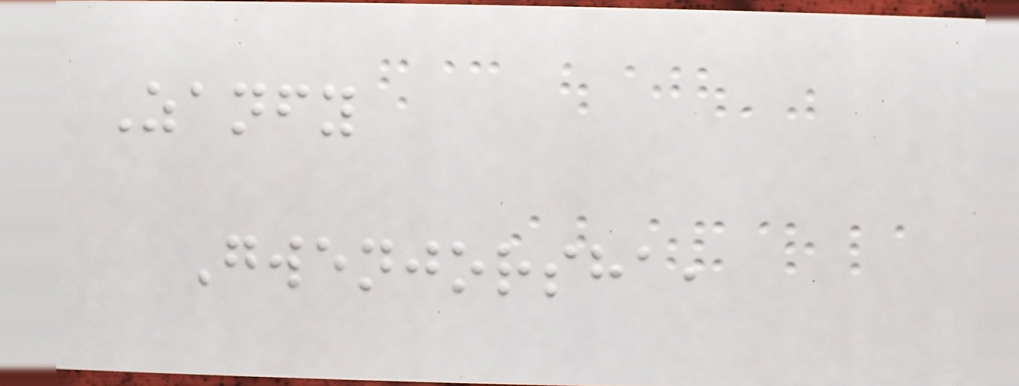Zanfy
Gwenjorsha,
